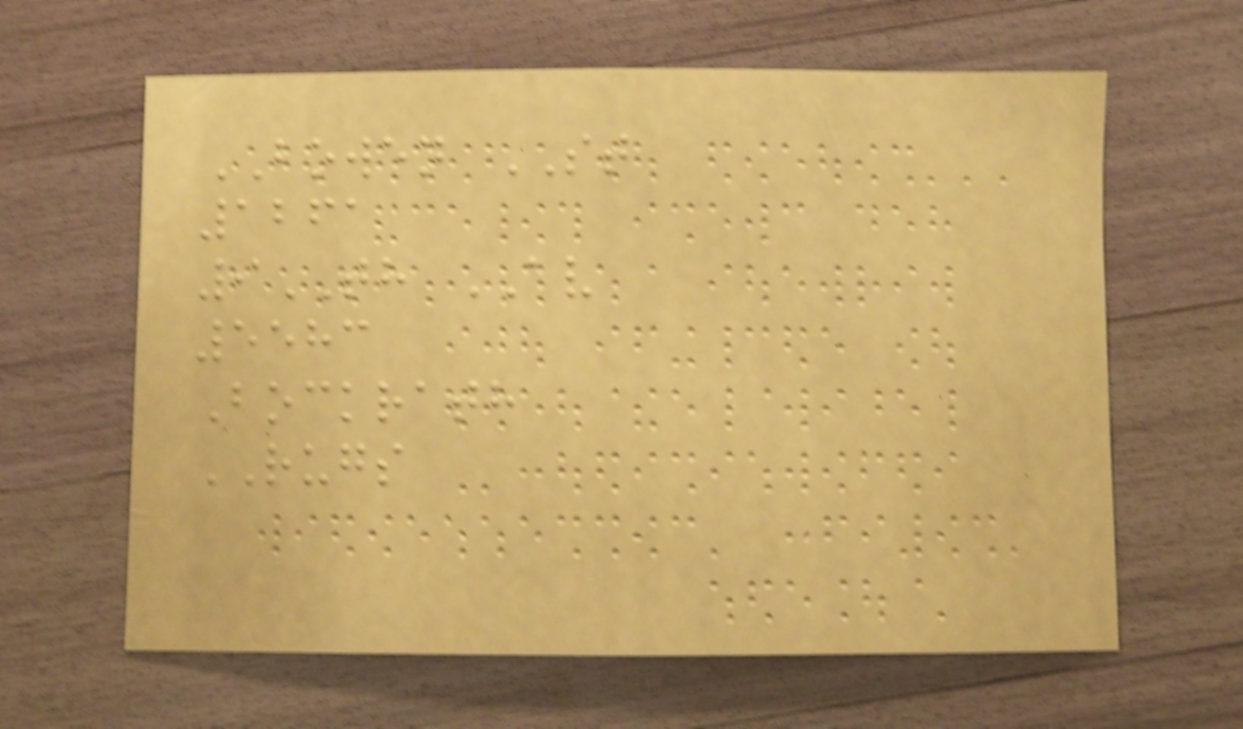BOWEN ST
1261
9TH AV
5583
Bockrath
RUGS
